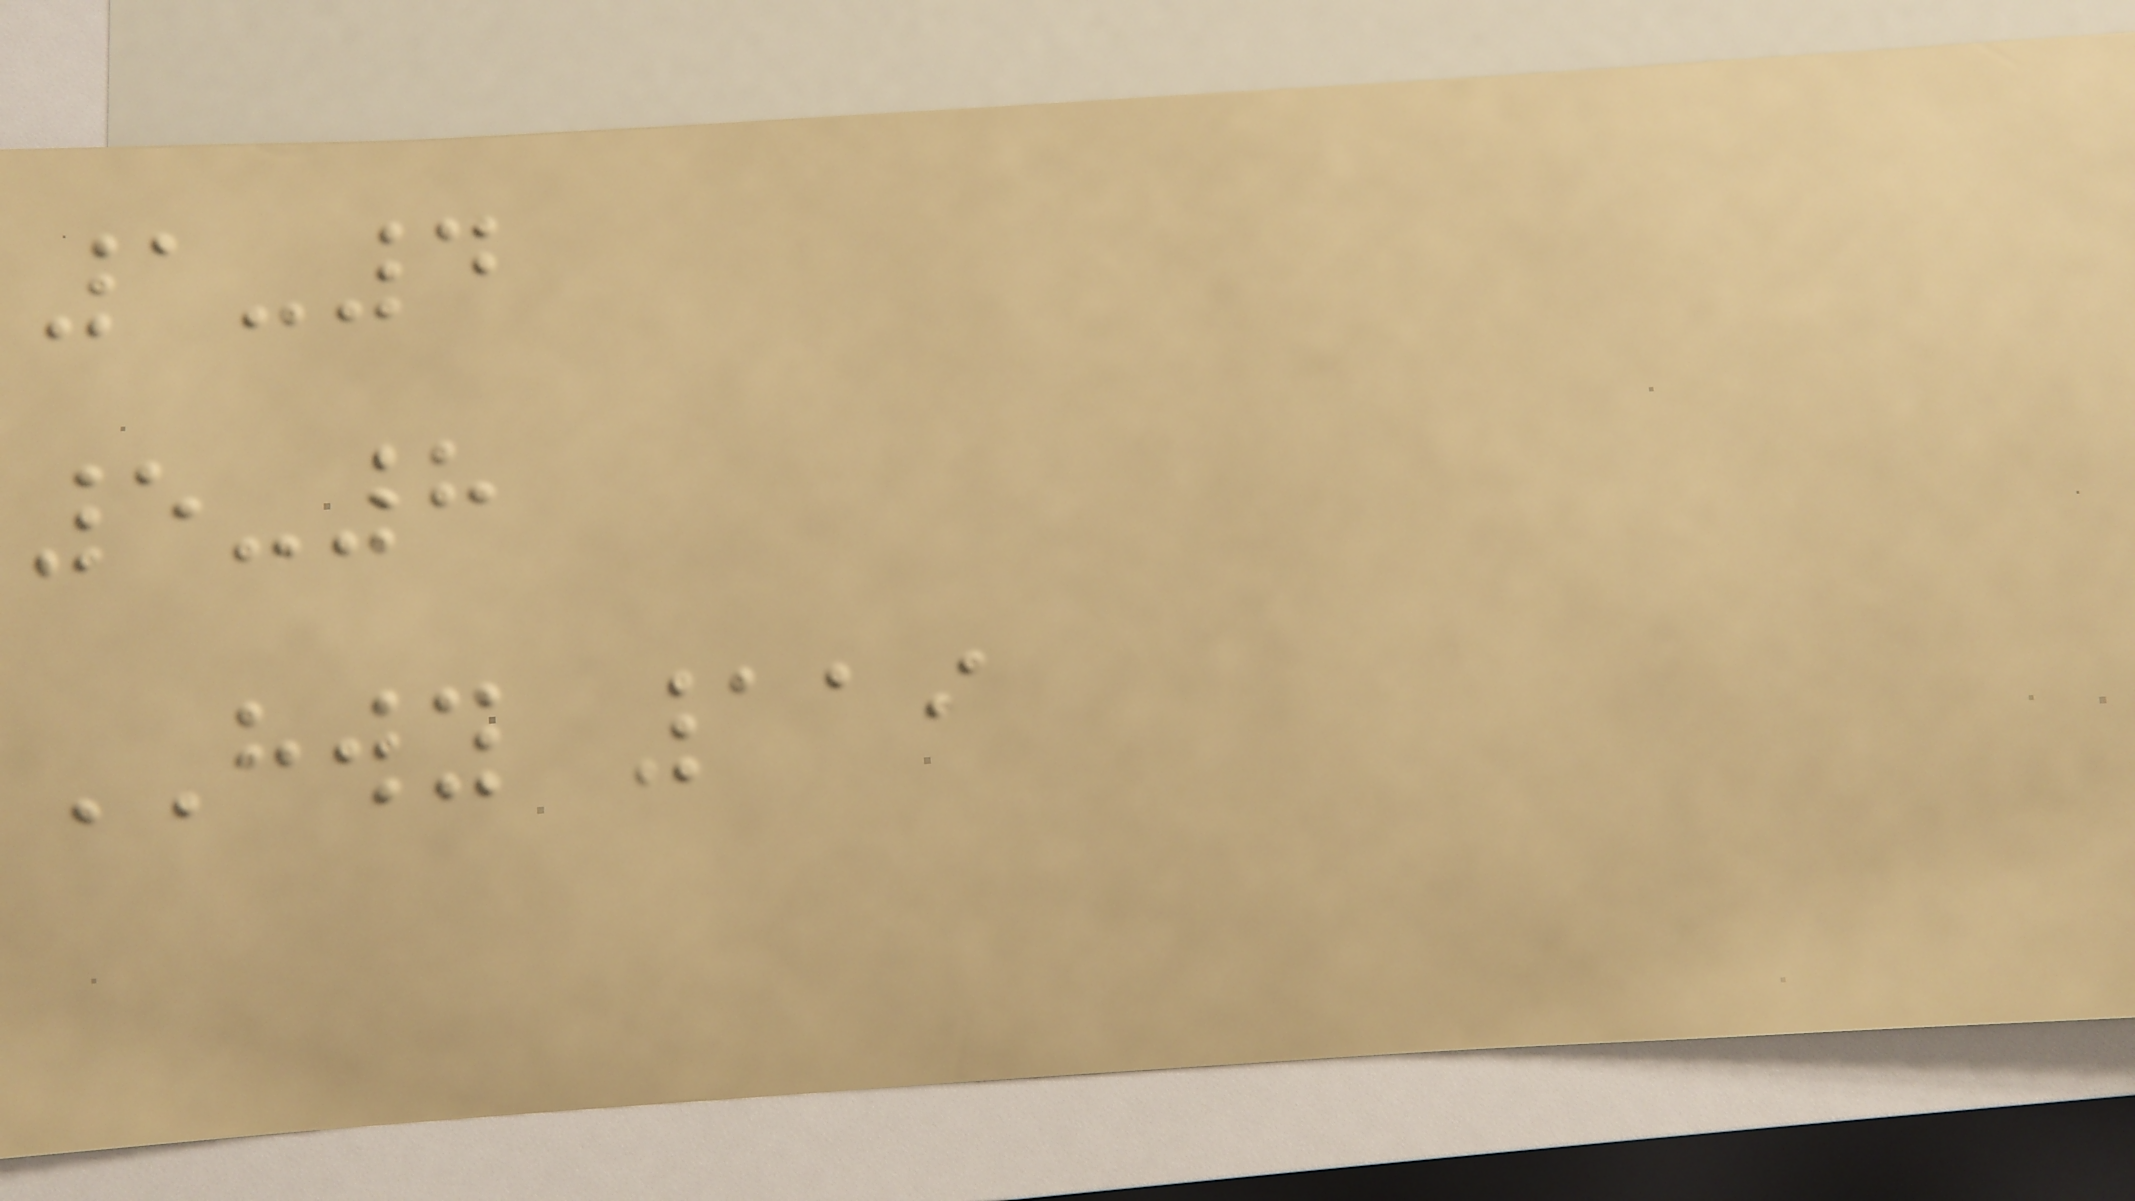1-4
5-8
HWY 119
